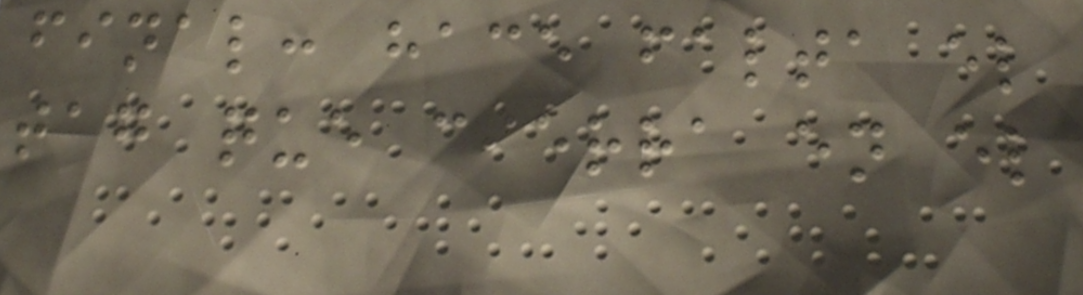final: hace falta el
tag que cierra en el
